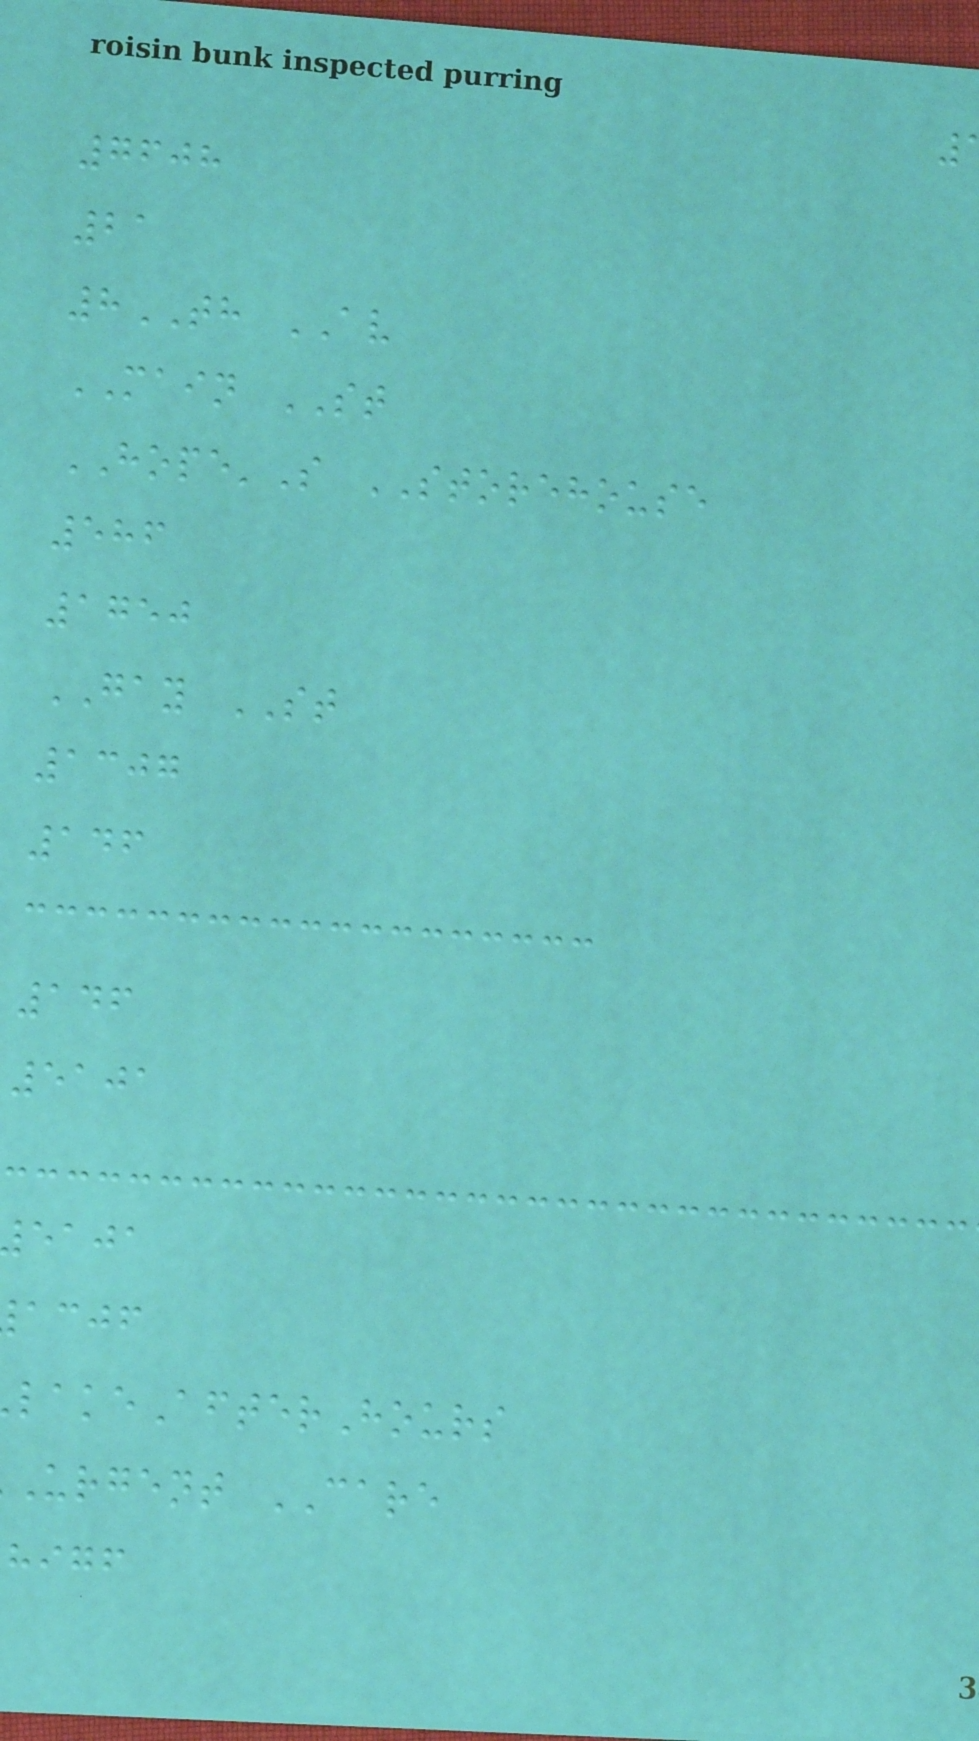7608
21
8TH AV
MAIN ST
HOPE'S STOREHOUSE
586
1750
GAY ST
1307
146
146
5101
eaja
acjf
akeAfterHours
urgent CARE
higf
